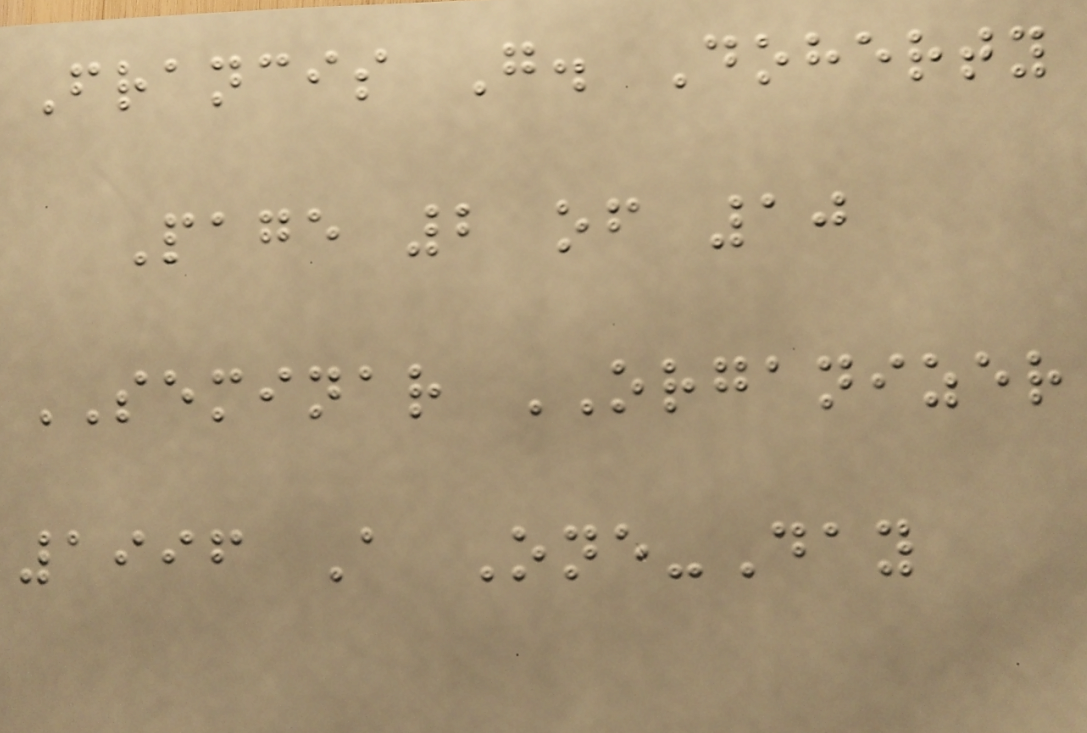Francis G. Doherty
Page 2 of 10
SEMINAR ORGANIZER
1996 A One-Day
